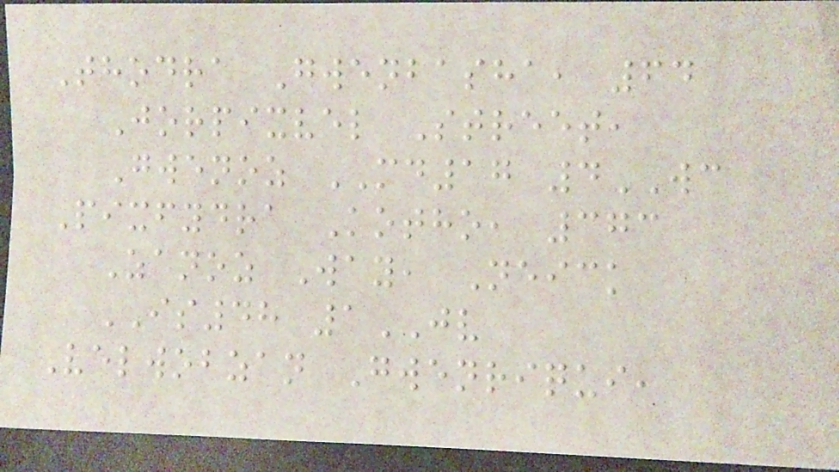Thodra Gwenbasha, 64
Jorpixvel Street,
Gwenoz MD17 4WC
Pixfydra Kotho, 373
Zanoz Way, Neick
IS48 1JV
Velwobzan Gwenriqui,
